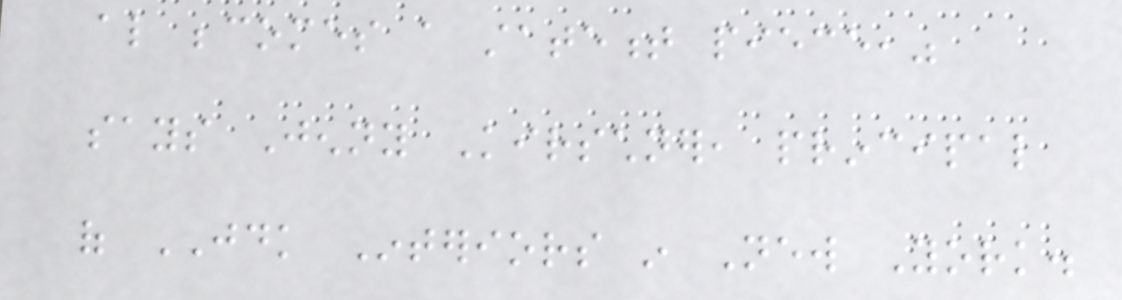also becomes a statement piece,"
says Jenny Kirschner, principal
of JDK Interiors in New York.
